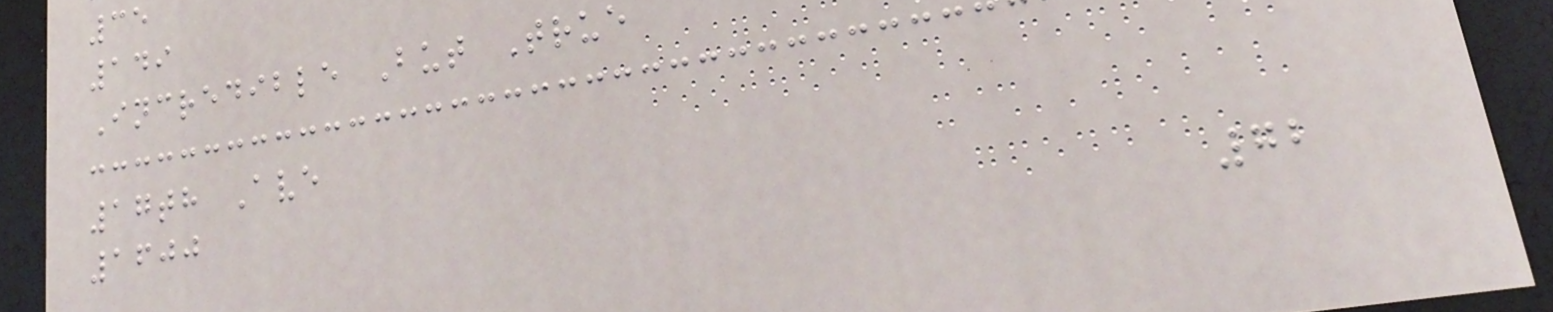35
149
Incredible But True
17th Ave
1600
72
